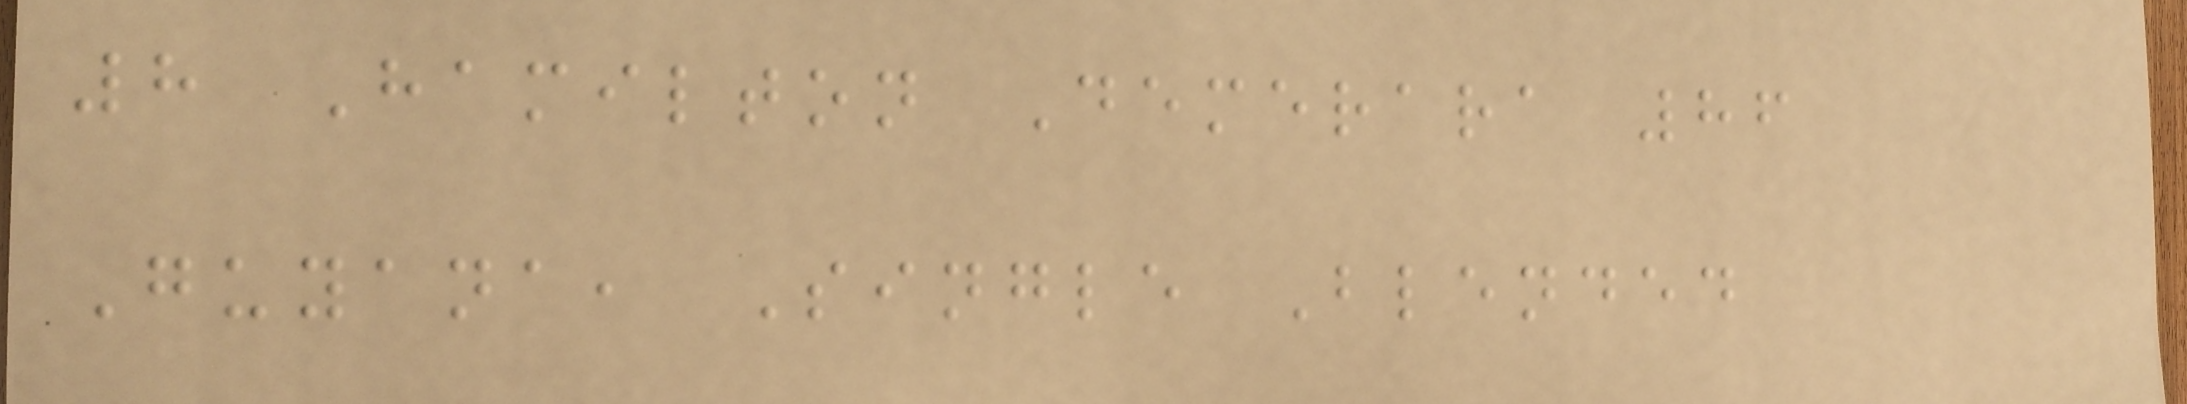8 Hamilton Demerara 86
Guyana, Single Blended
